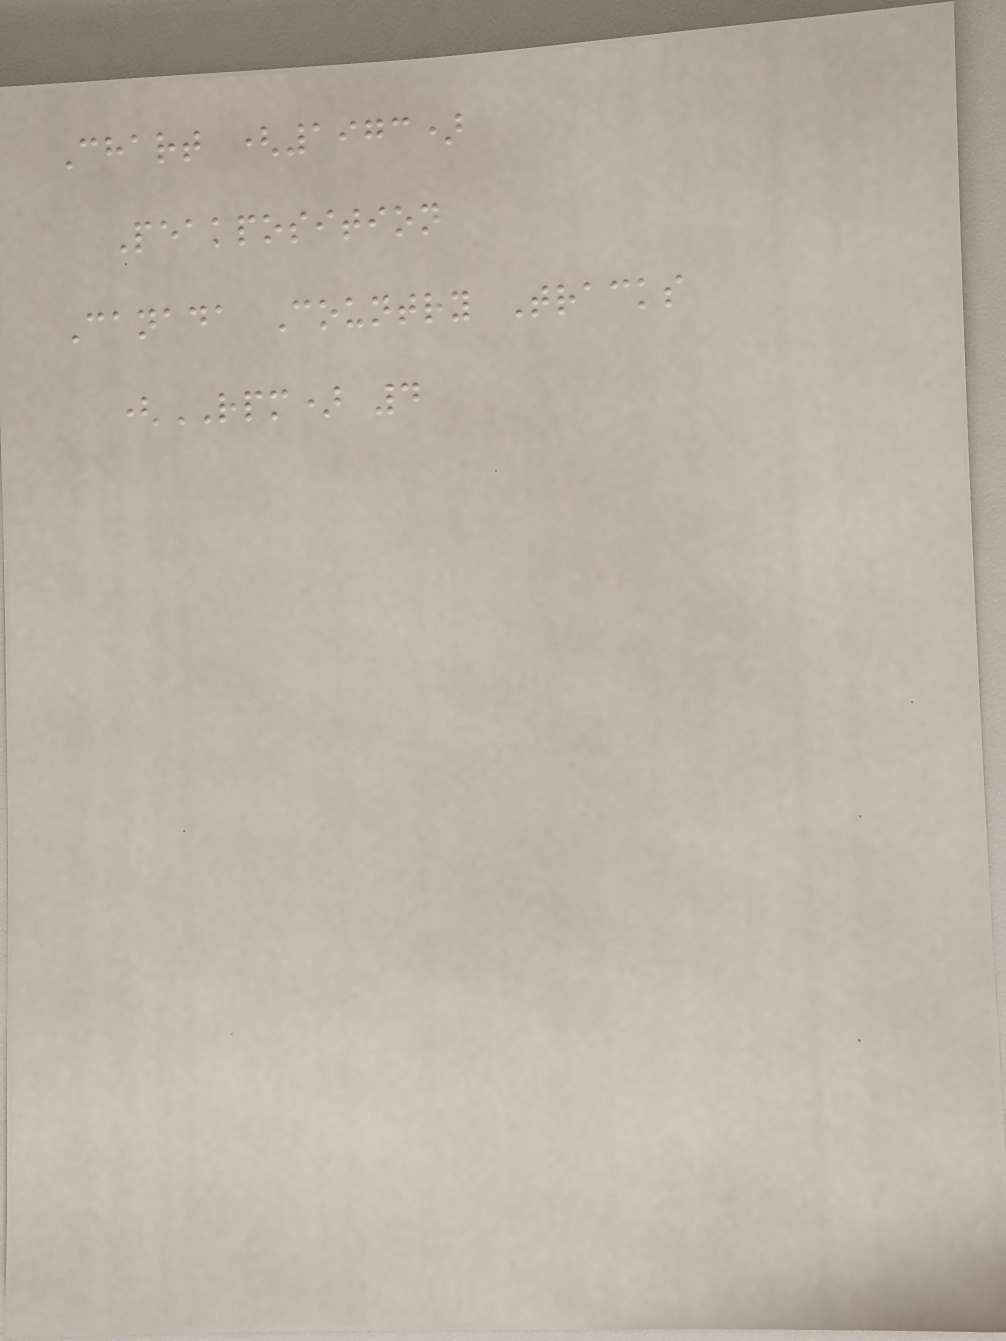Chart (1973)
Peakposition
Canada Country Tracks
(RPM) 4
